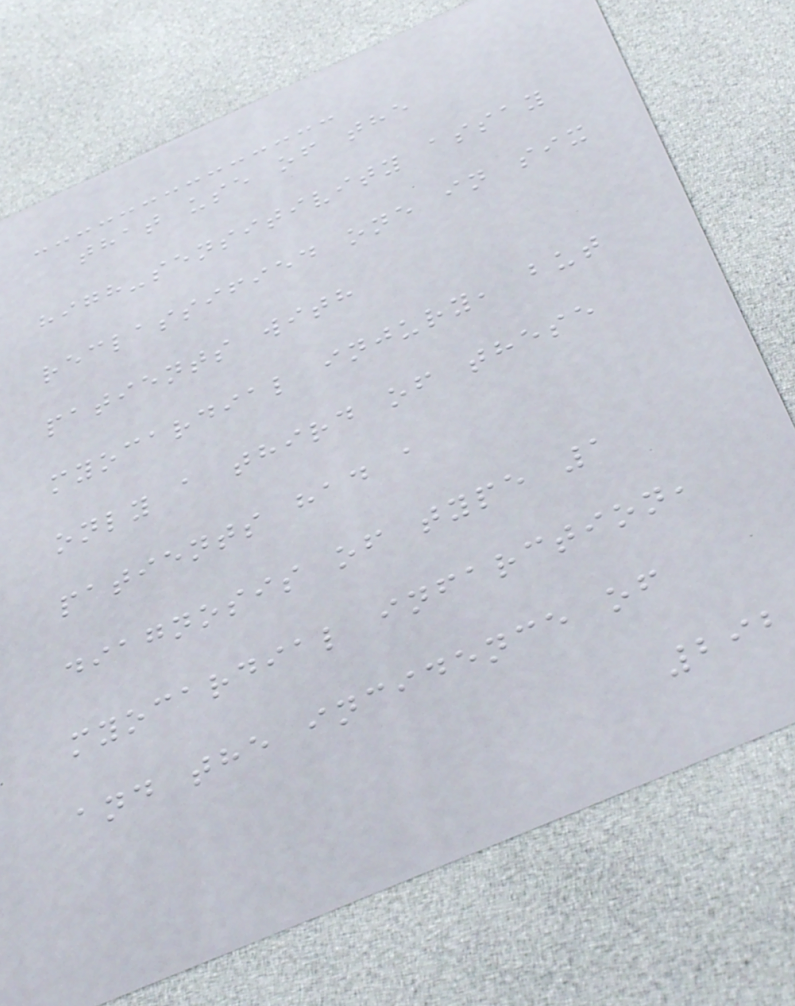that use of the
high-sensitivity assay
reclassified one in six
patients with
myocardial injury, but
only a third of these
patients had a
diagnosis of type 1
myocardial infarction,
and the incidence of
292
